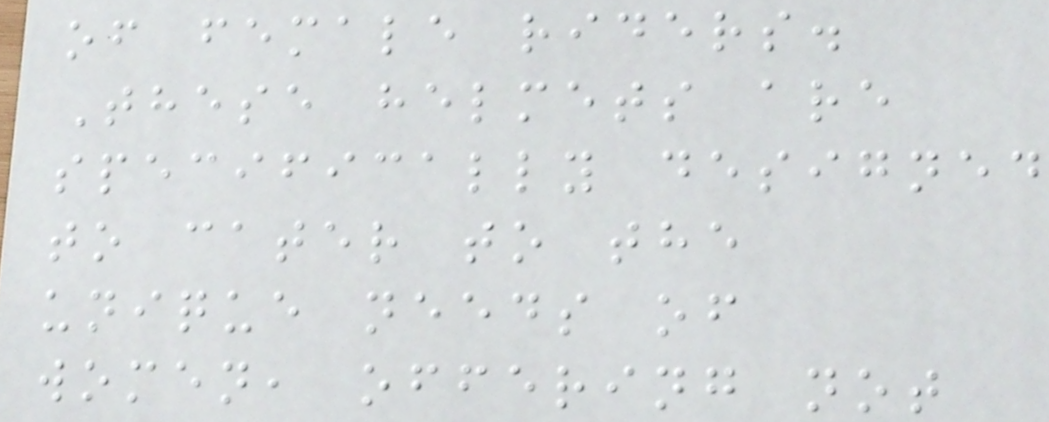of female riders.
These helmets are
specifically designed
to cater to the
unique needs of
women, offering not
